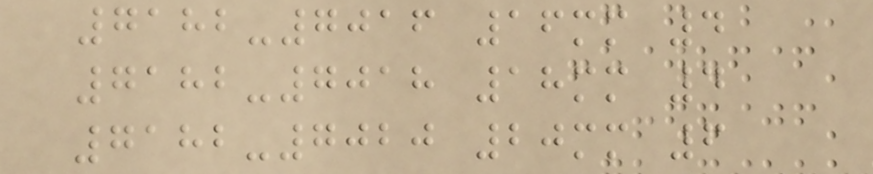7182-7016 16mm 4
7182-7018 18mm 4
7182-7020 20mm 6
